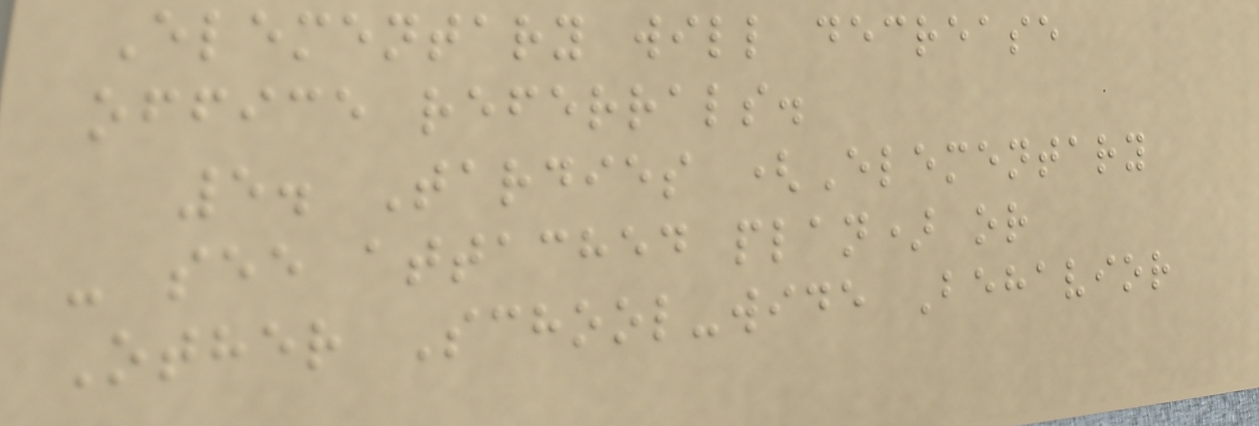Elementary will decrease
office referrals.
5. Tardies (Elementary
- see attached plan) or
Other School-wide Behavior
